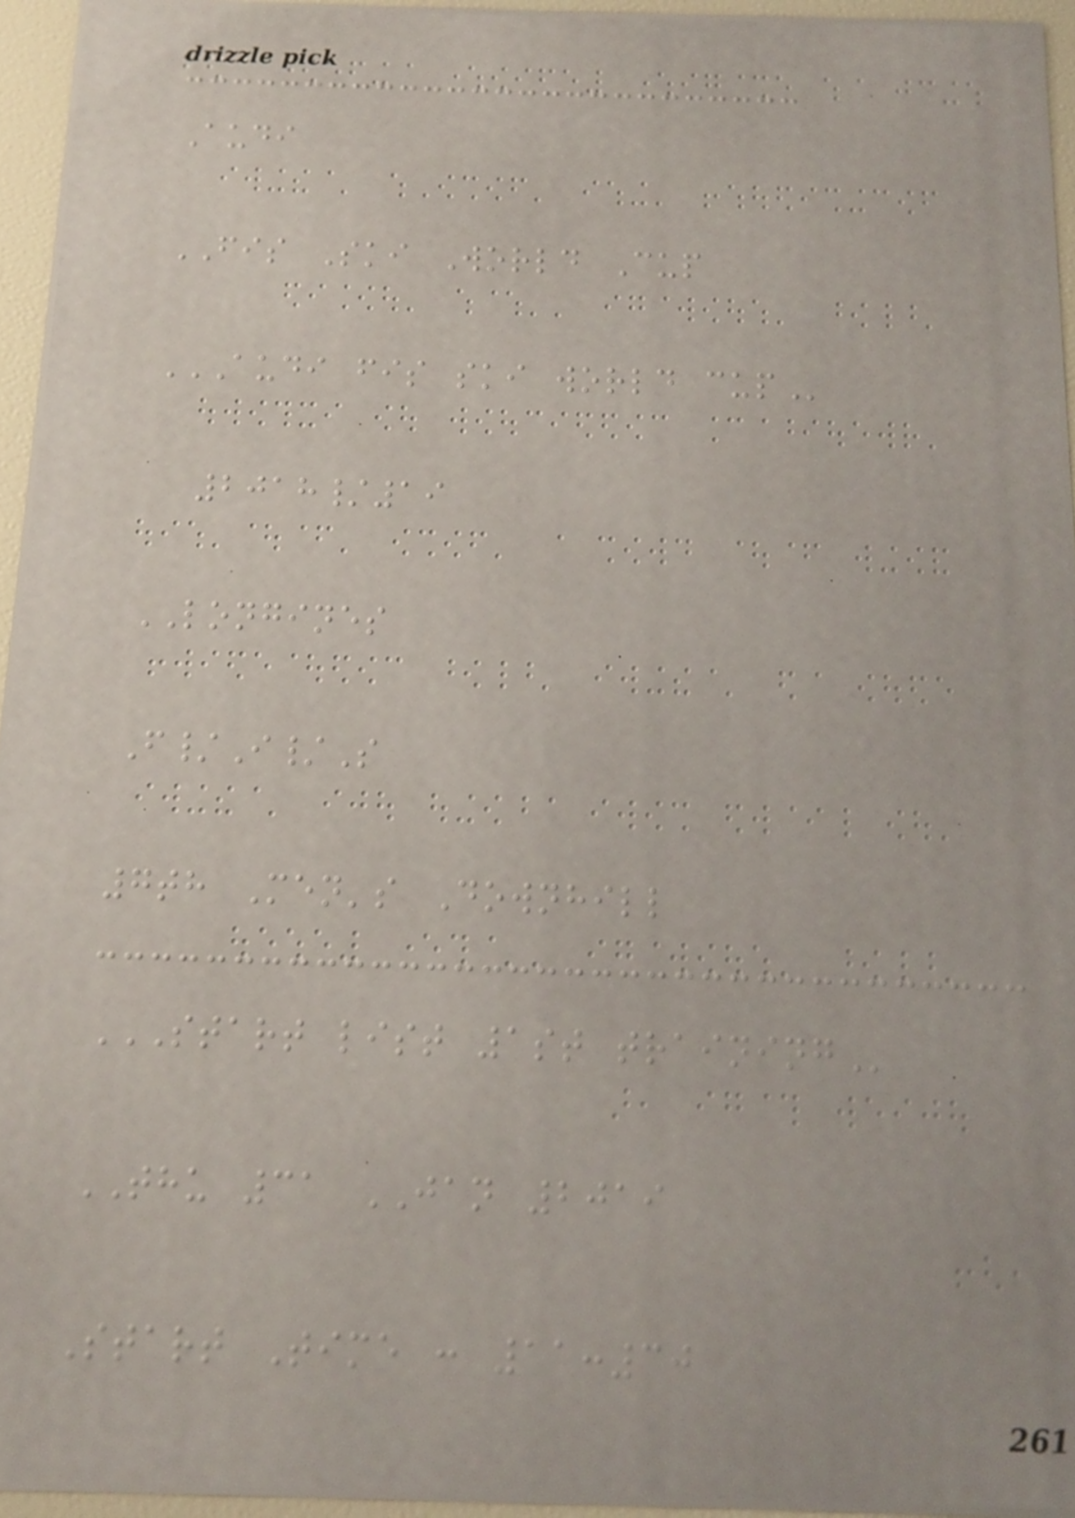Audi
FIS Ski World Cup
AUDI FIS SKI WORLD CUP
2018/19
LONGINES
F/I/S
7th Men's Downhill
START LIST 1ST TRAINING
THU 31 JAN 2019
Start Time : 11:30
